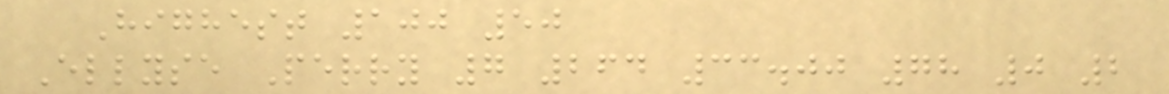Highest 100 50
Ellyse Perry 7 264 33.00 78 0 2
